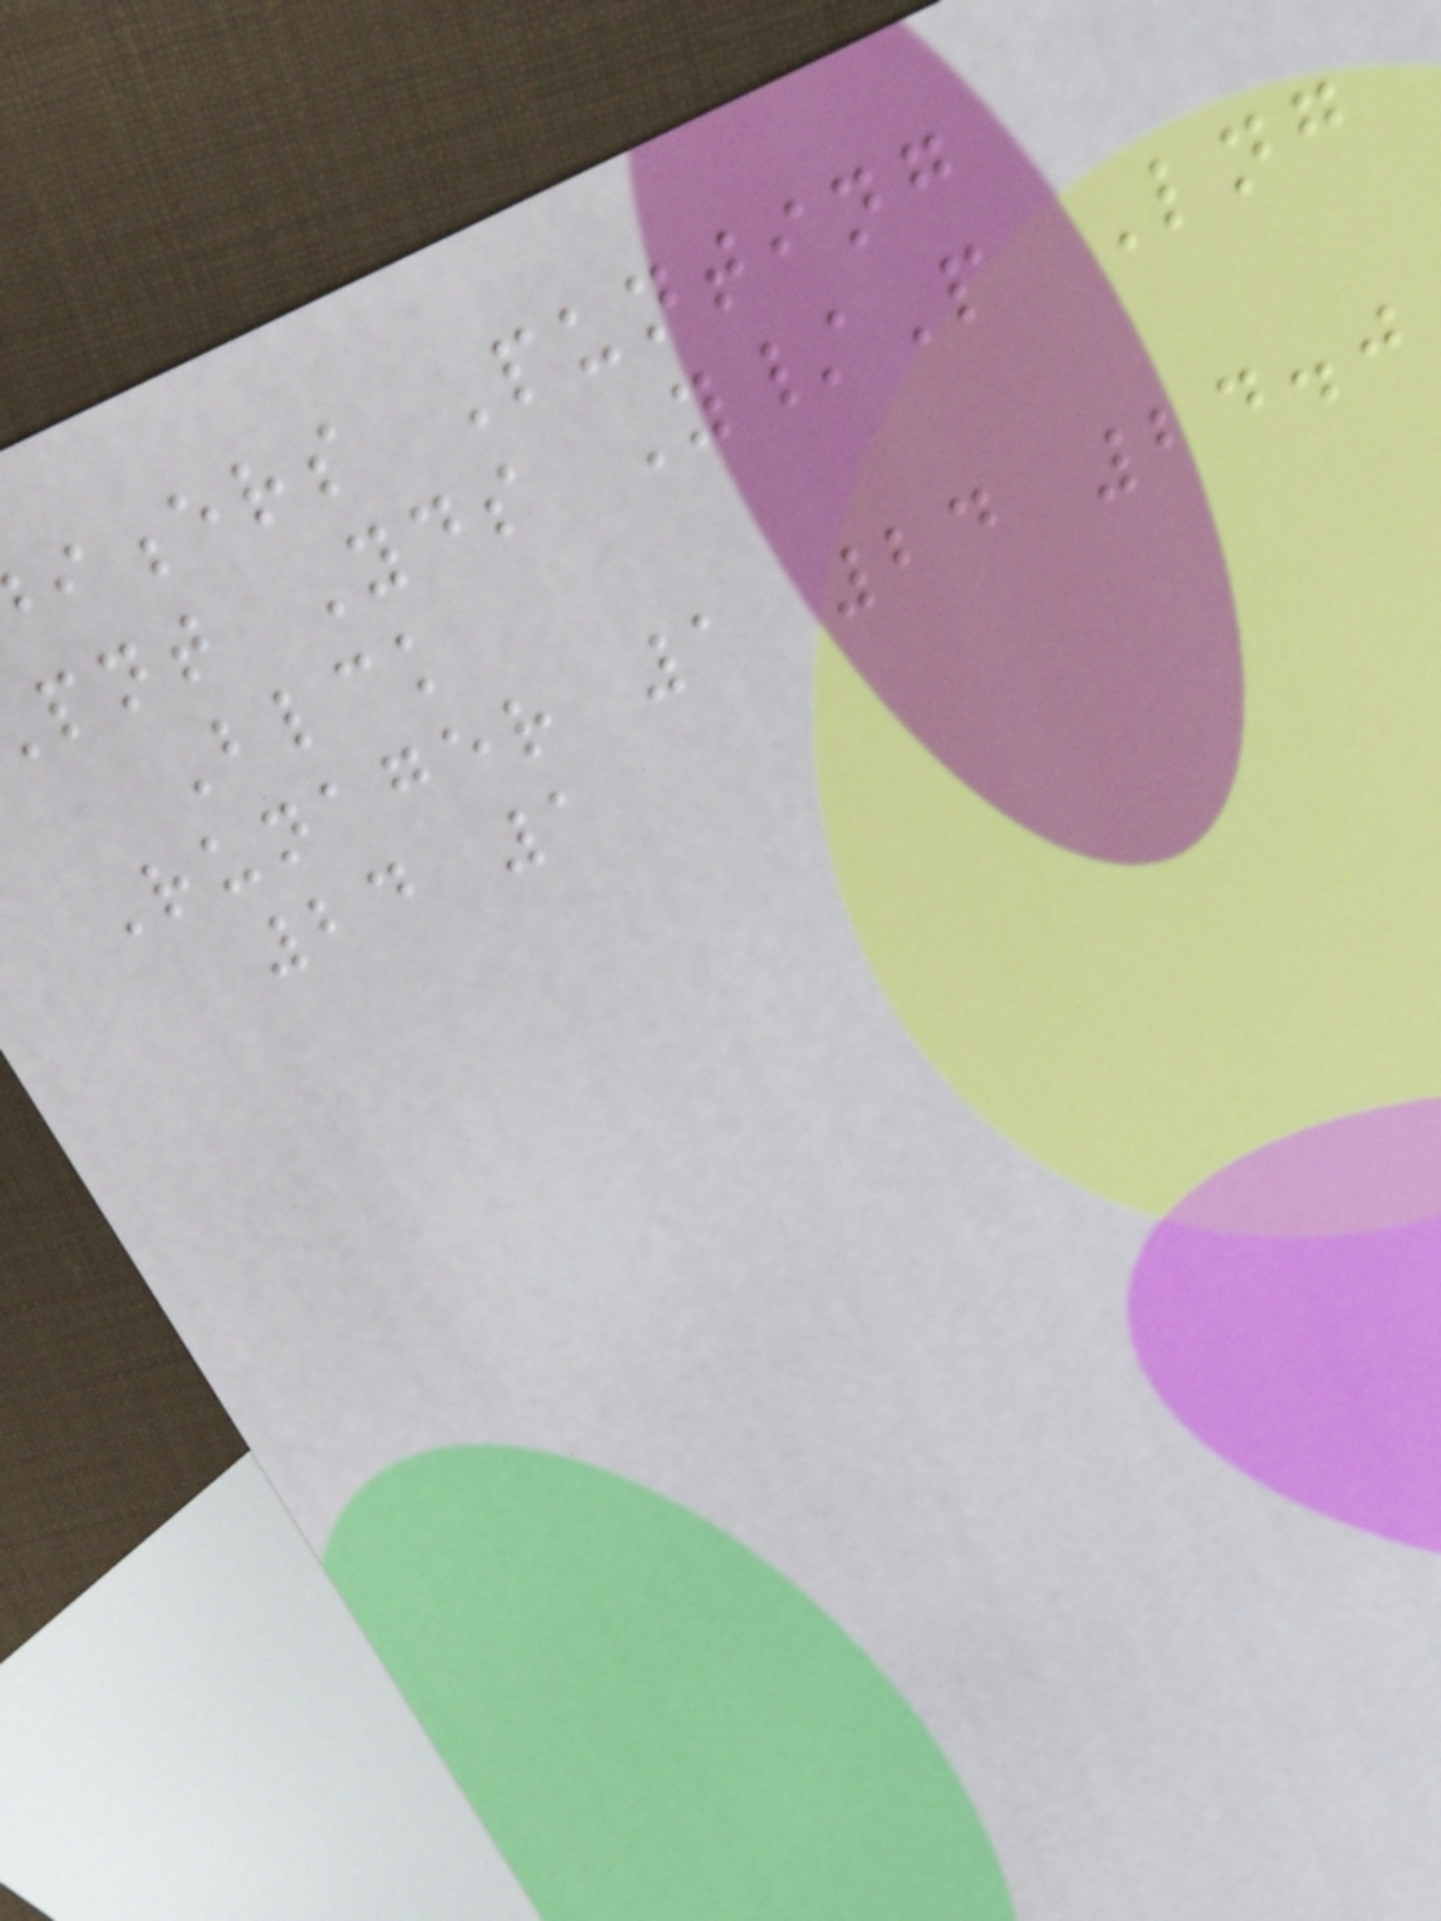ers Punting
pnt Yds Y/P Lng
Blck
Runager 1 24 24.0
24 1
